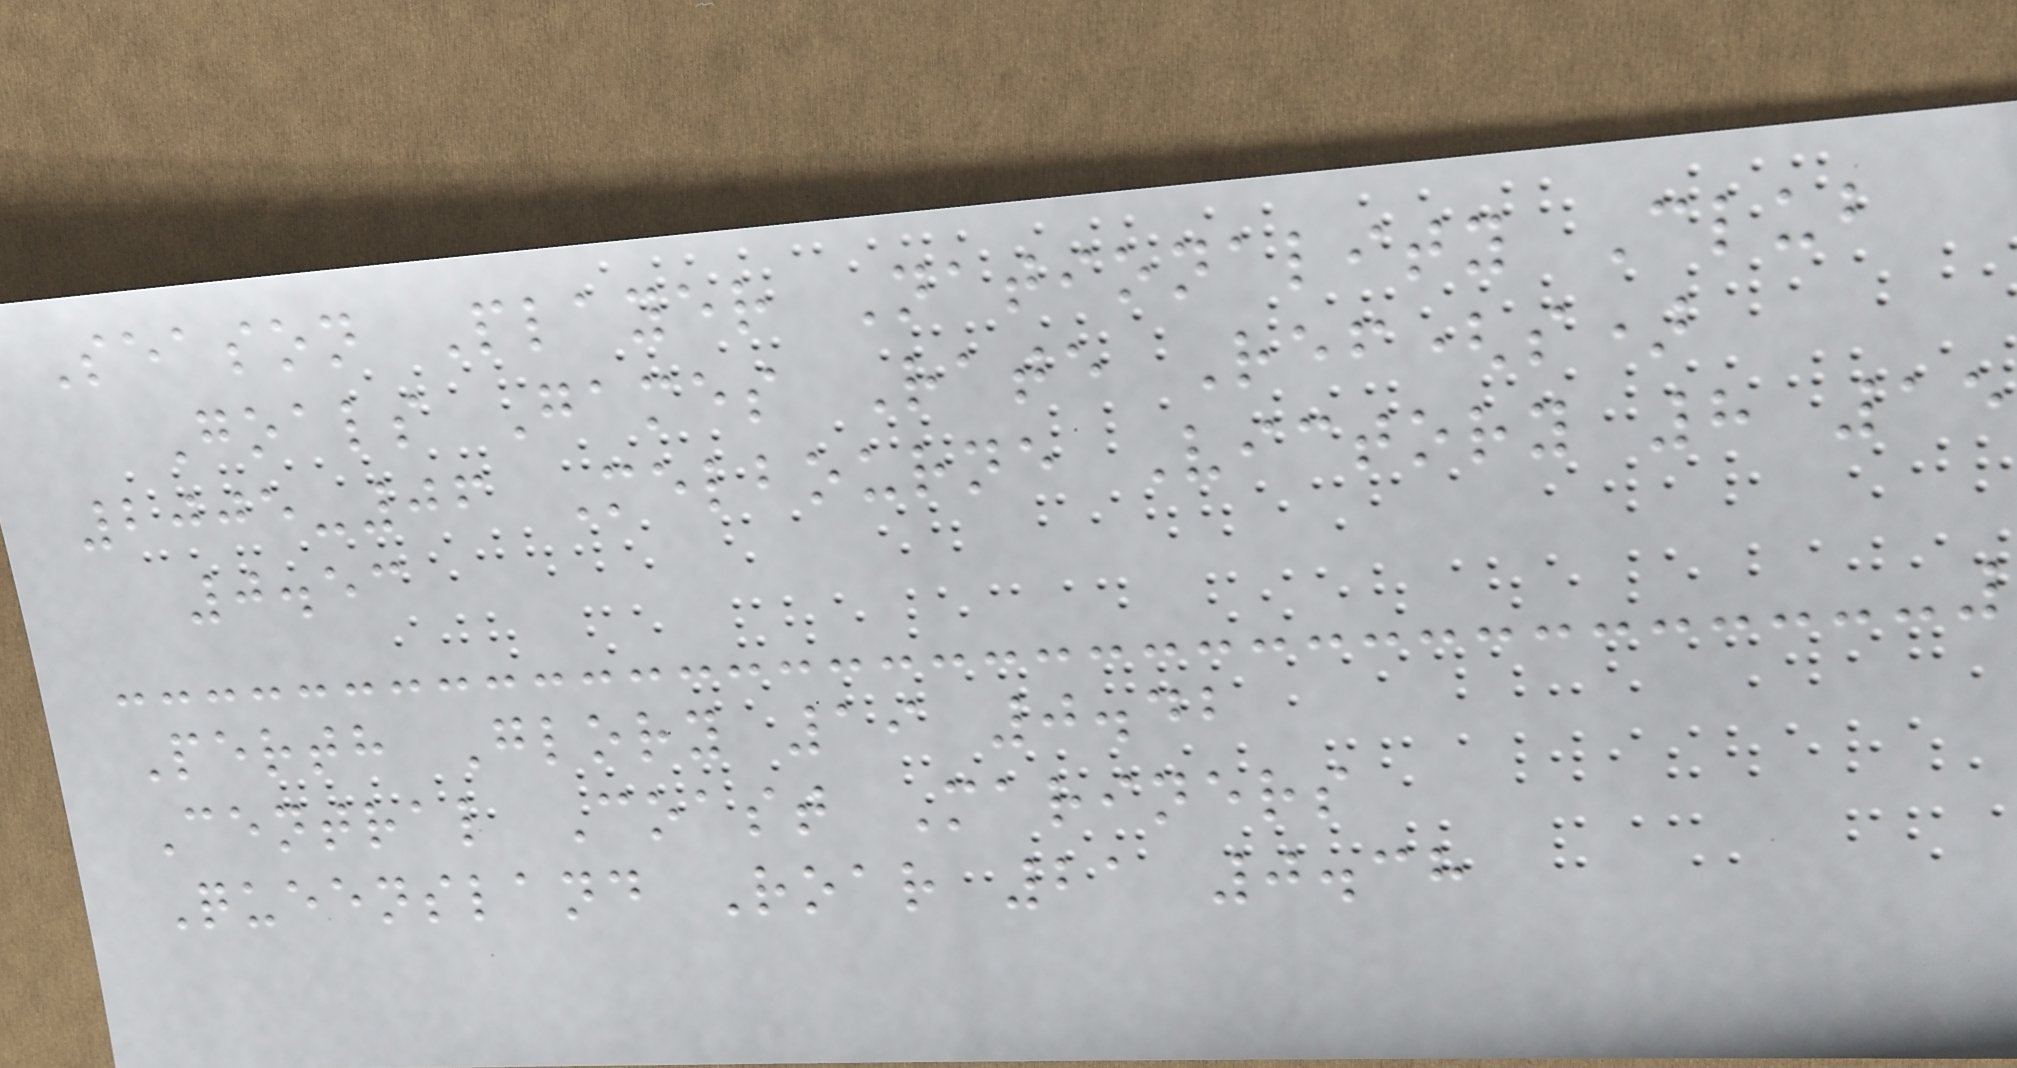Season Player Nationality Club
Goals Games Rate Ref(s)
2005-06 Melbourne Victory 8 15
0.53
Perth Glory 19 0.42
Central Coast Mariners
Queensland Roar 21 0.38
